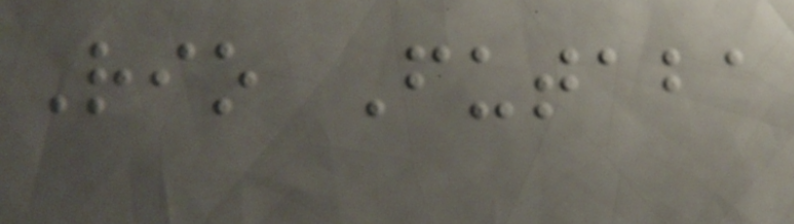Rio Futaba
